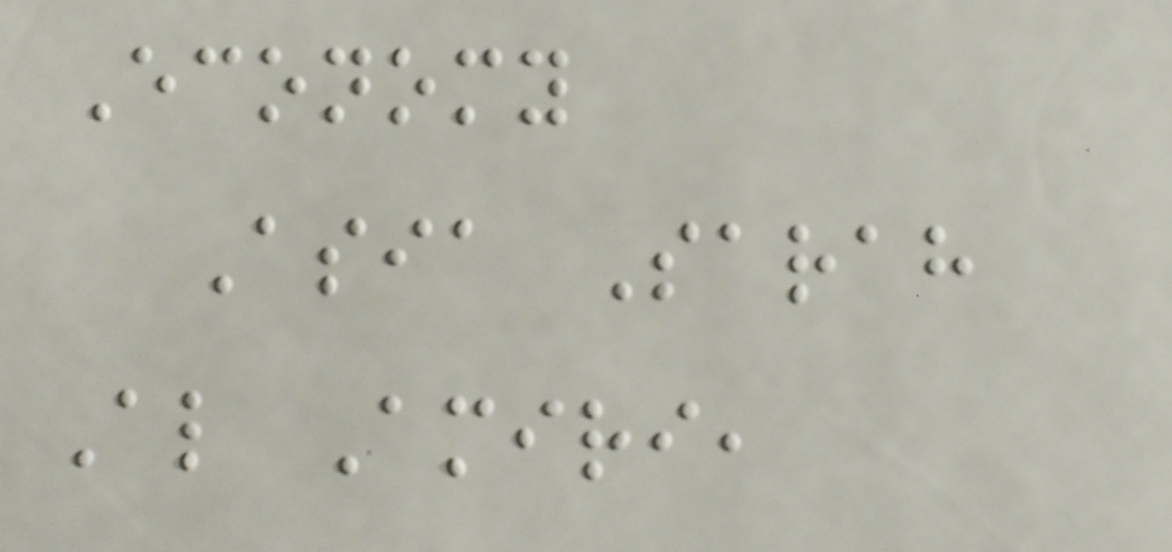Economy
Asia Sarah
Al Amiri,
